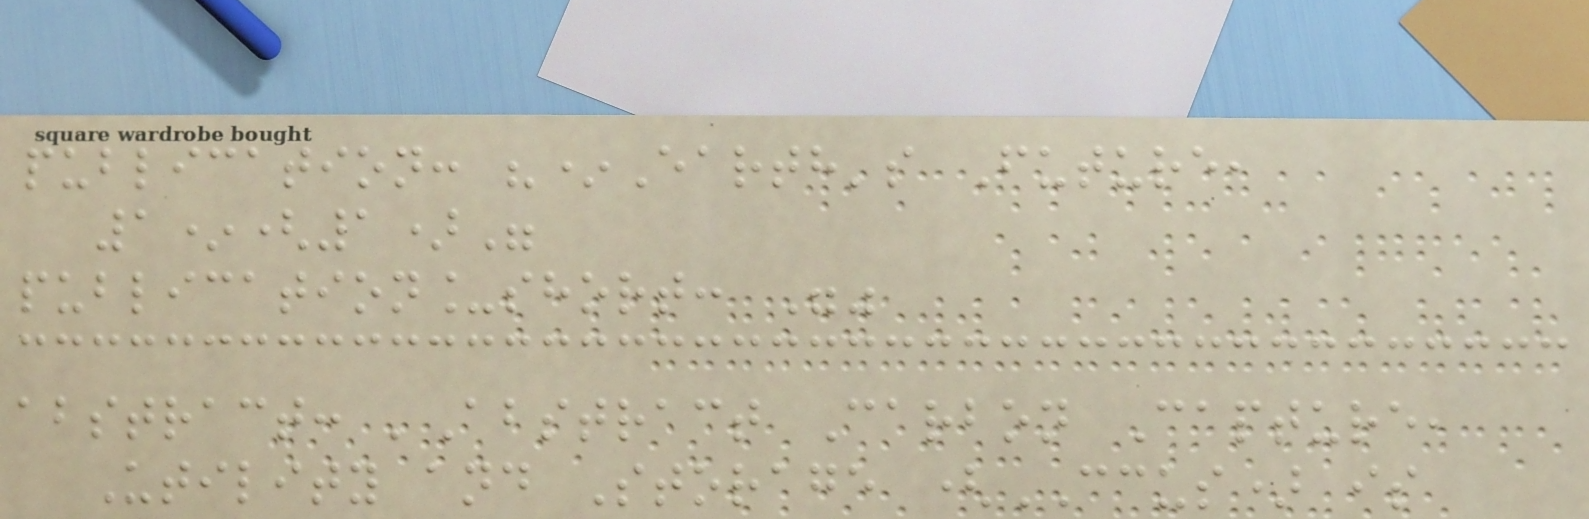publication: "*Earth's Future,
1*(1)"
publication_short: ""
abstract: 'Abstract Carbon Capture,
Utility and Storage (CCUS) is
